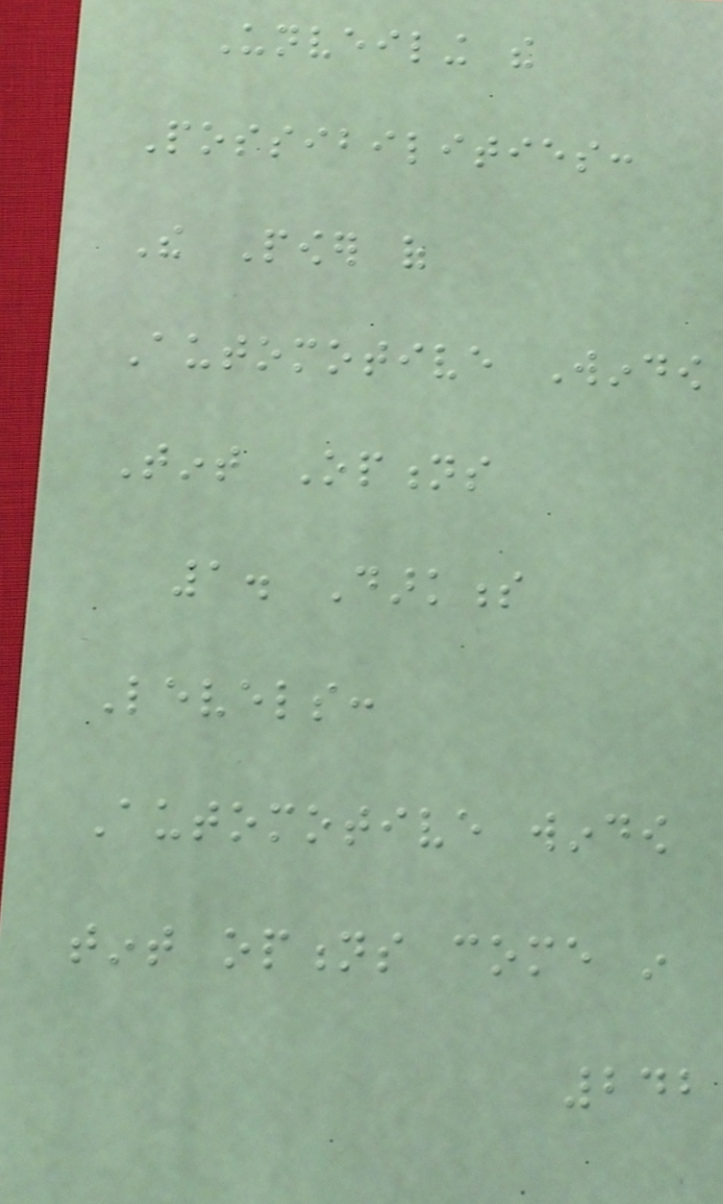Unveiling the
Possibilities:
The Power of
Automotive Window
Tint Options
1. Darkness
Levels:
Automotive window
tint options come in
242
